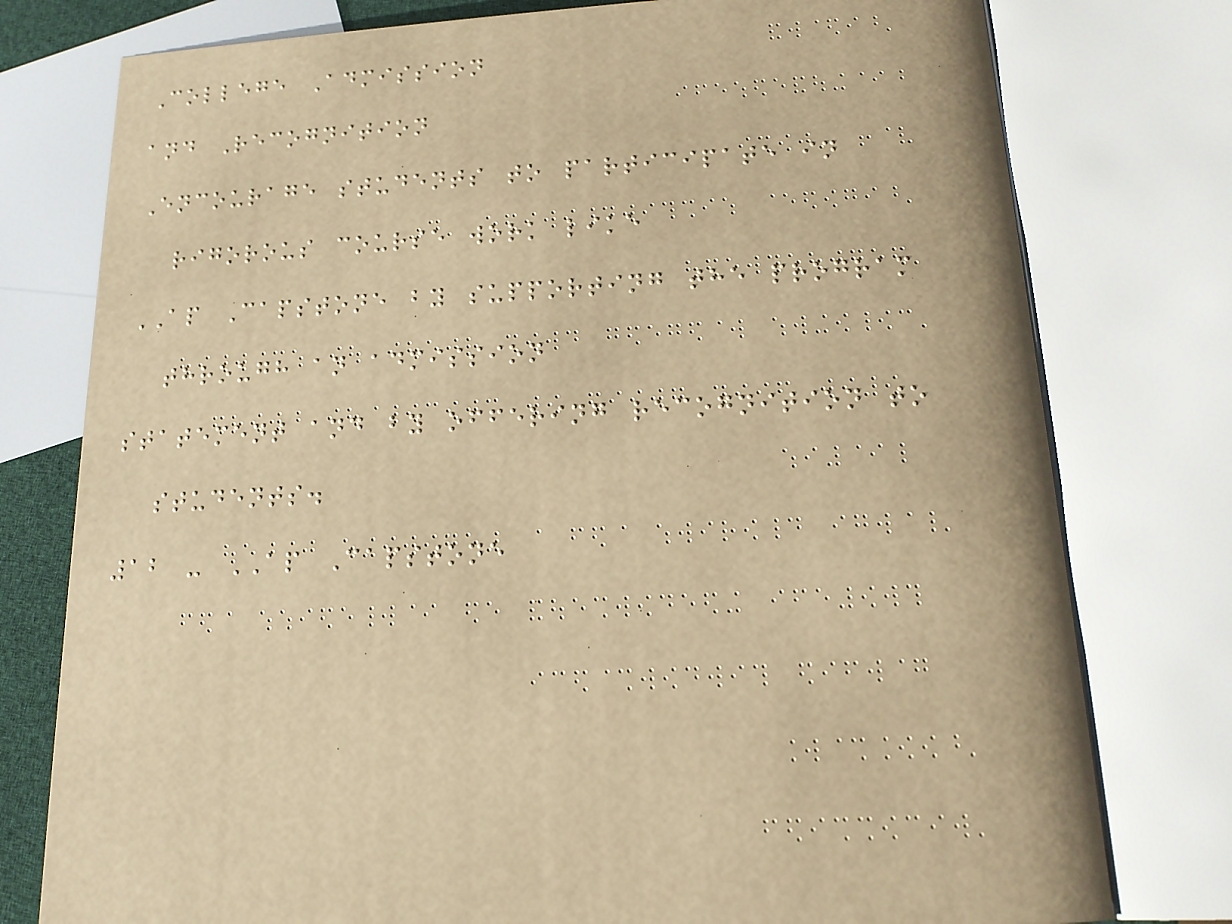College Admission
and Recognition
Encourage students to participate in
rigorous course work like
AP Capstone by supporting the program
through an admission
statement and by offering recognition to
students.
12 - AP Capstone
